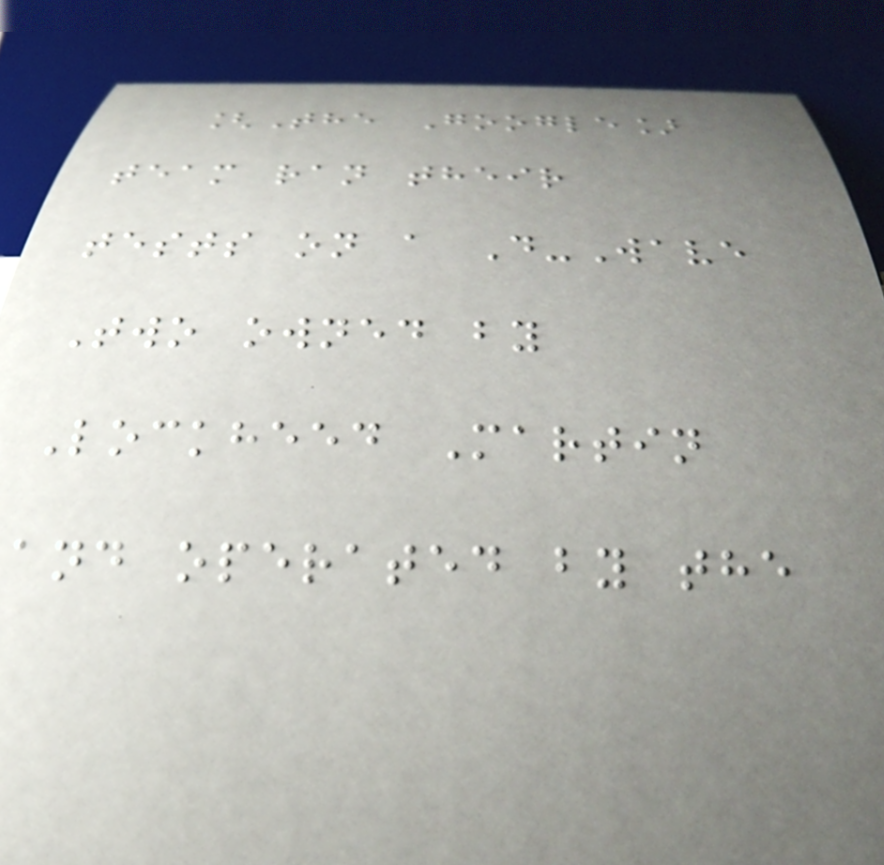[The Google]
team ran their
tests on a D-Wave
Two owned by
Lockheed Martin
and operated by the
